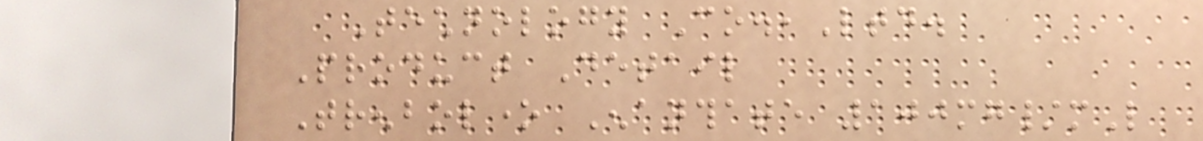Technology Co.,Ltd.
Product Detail
Trenbolone Enanthate 100mg/mL
